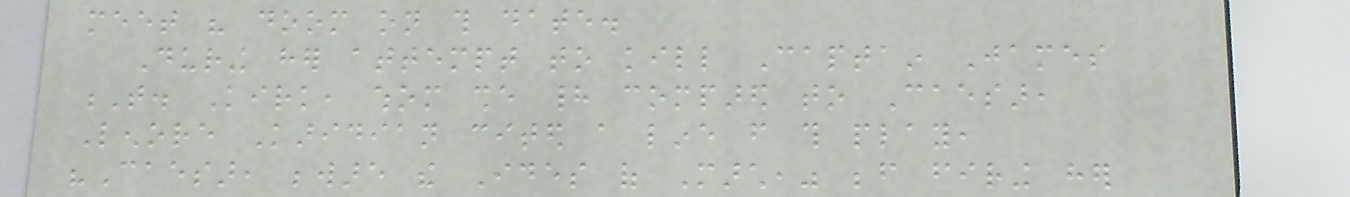meet his doom on this date.
During her attempt to kill Captain James
T. Kirk, whom she had compared to Caesar,
Lenore Karidian cited a line from this play,
"Caesar, beware the Ides of March," before firing her
